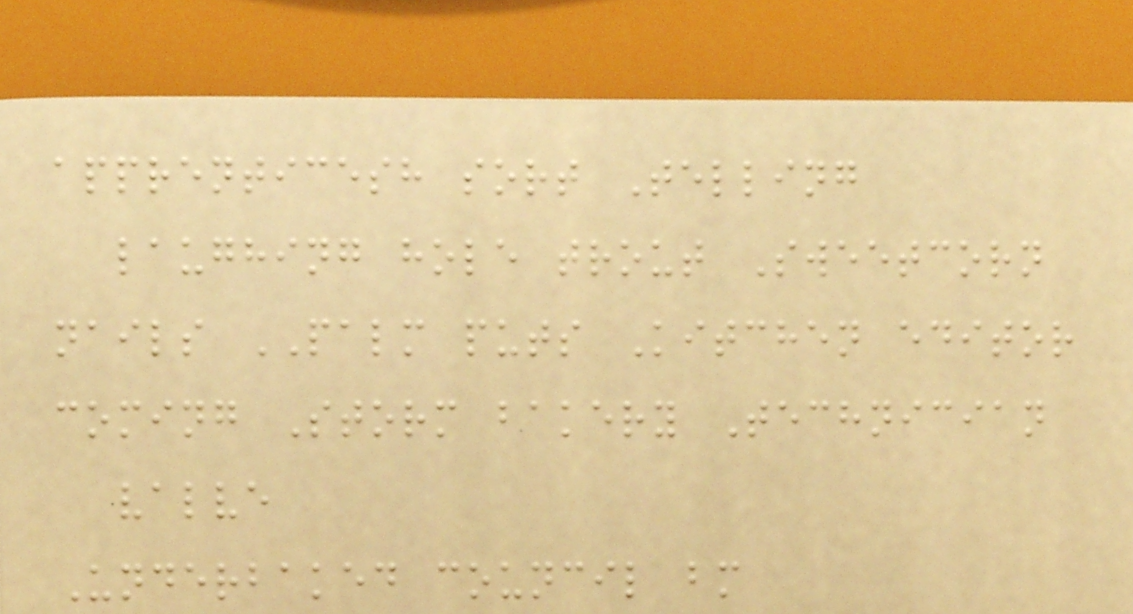apprenticesh sort Telling
laughing hole trout Sweetcorn
nails PALM puts Kitchen editor
coming Storm bakery Technician
valve
Underbaked council bm
